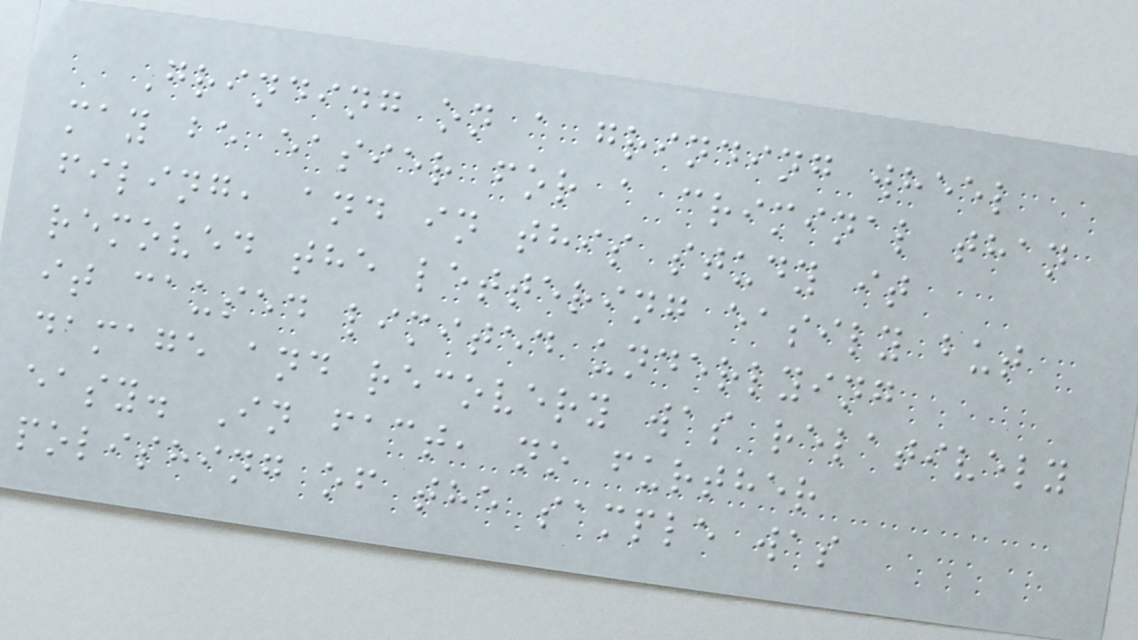Grinding on a grinding wheel
may be easier for a criminal than
filing, and in this study it
removed the lettering easily but
it caused limited underlying
damage and recovery was relatively
easy. In fact, no further
polishing of the sample was
